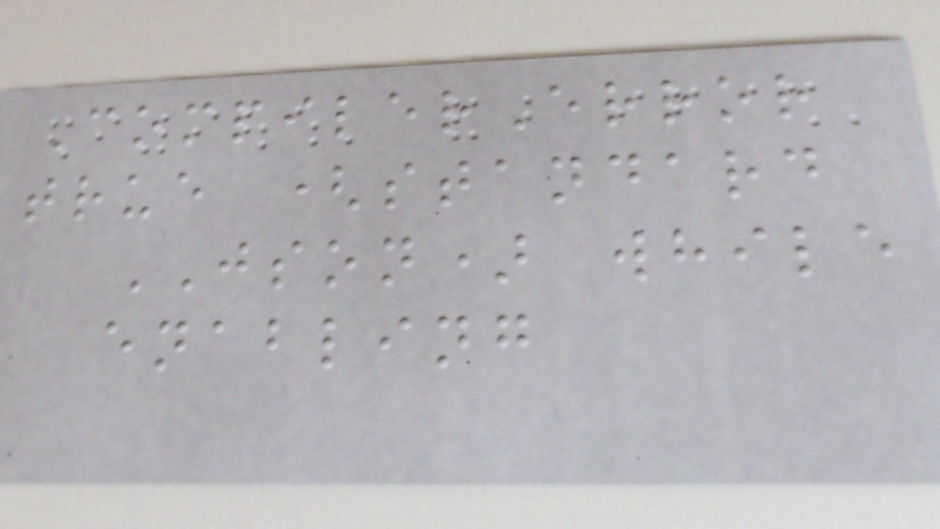CompilerError
true (standard
JSON) while
enabling
